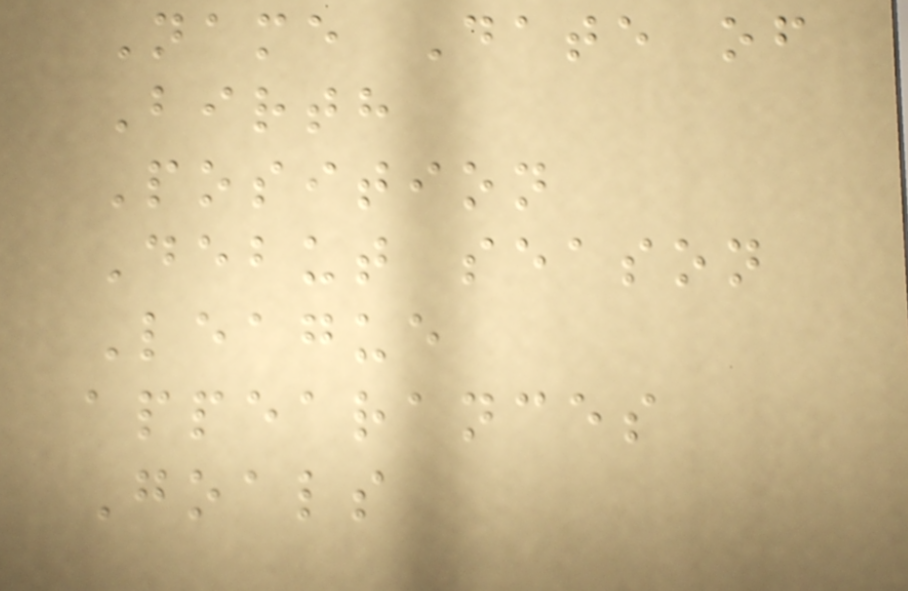Name Date of
Birth
Position
Debut season
League
appearances
Goals
